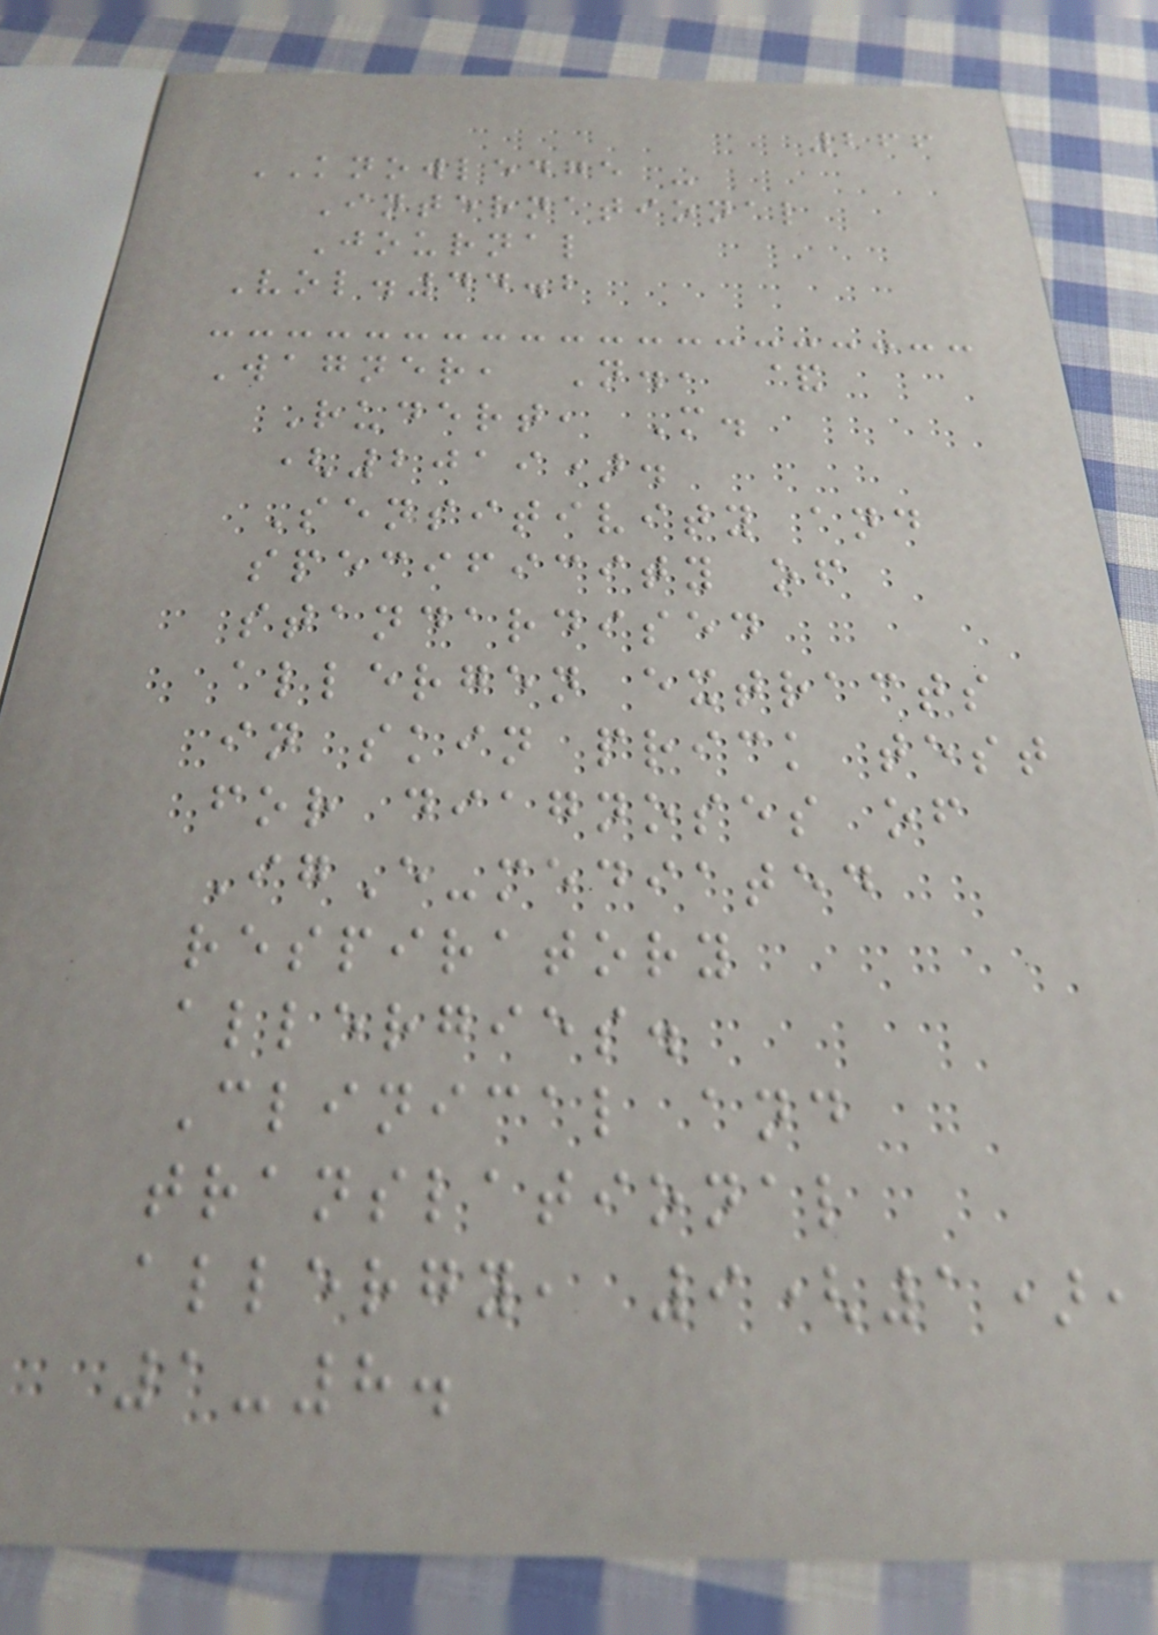266
KNOWLEDGE -
International
Journal
Vol.44.2
Wagner, N., &
Rudert, M.
(2019).
Sensitivity and
specificity of
standardised
allergen extracts
in skin prick test
for diagnoses of
IgE-mediated
respiratory
allergies.
Clinical and
translational
allergy, 9(1),
1-8.
